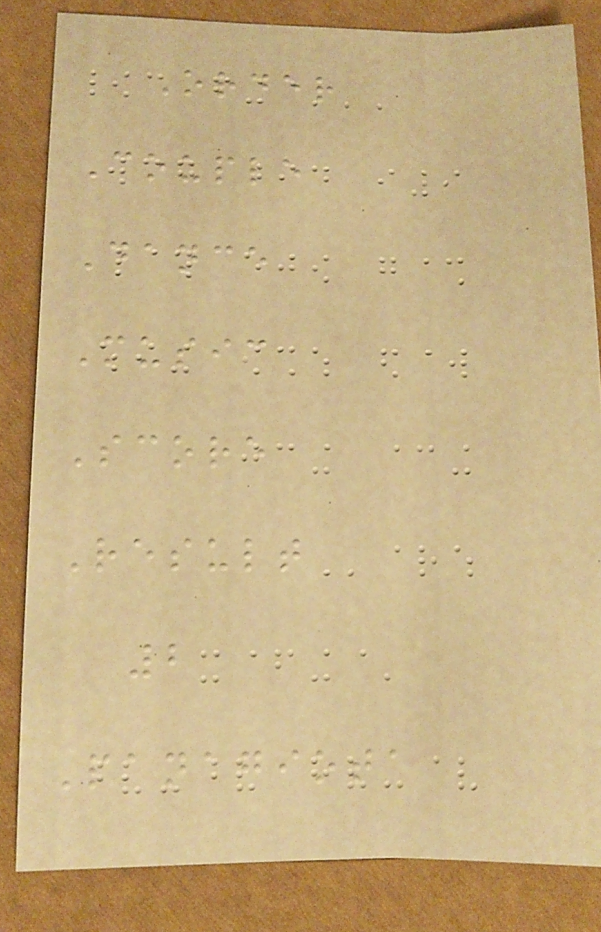Order
Couple
Dance
Music
Score
Result
2
Panagiota
